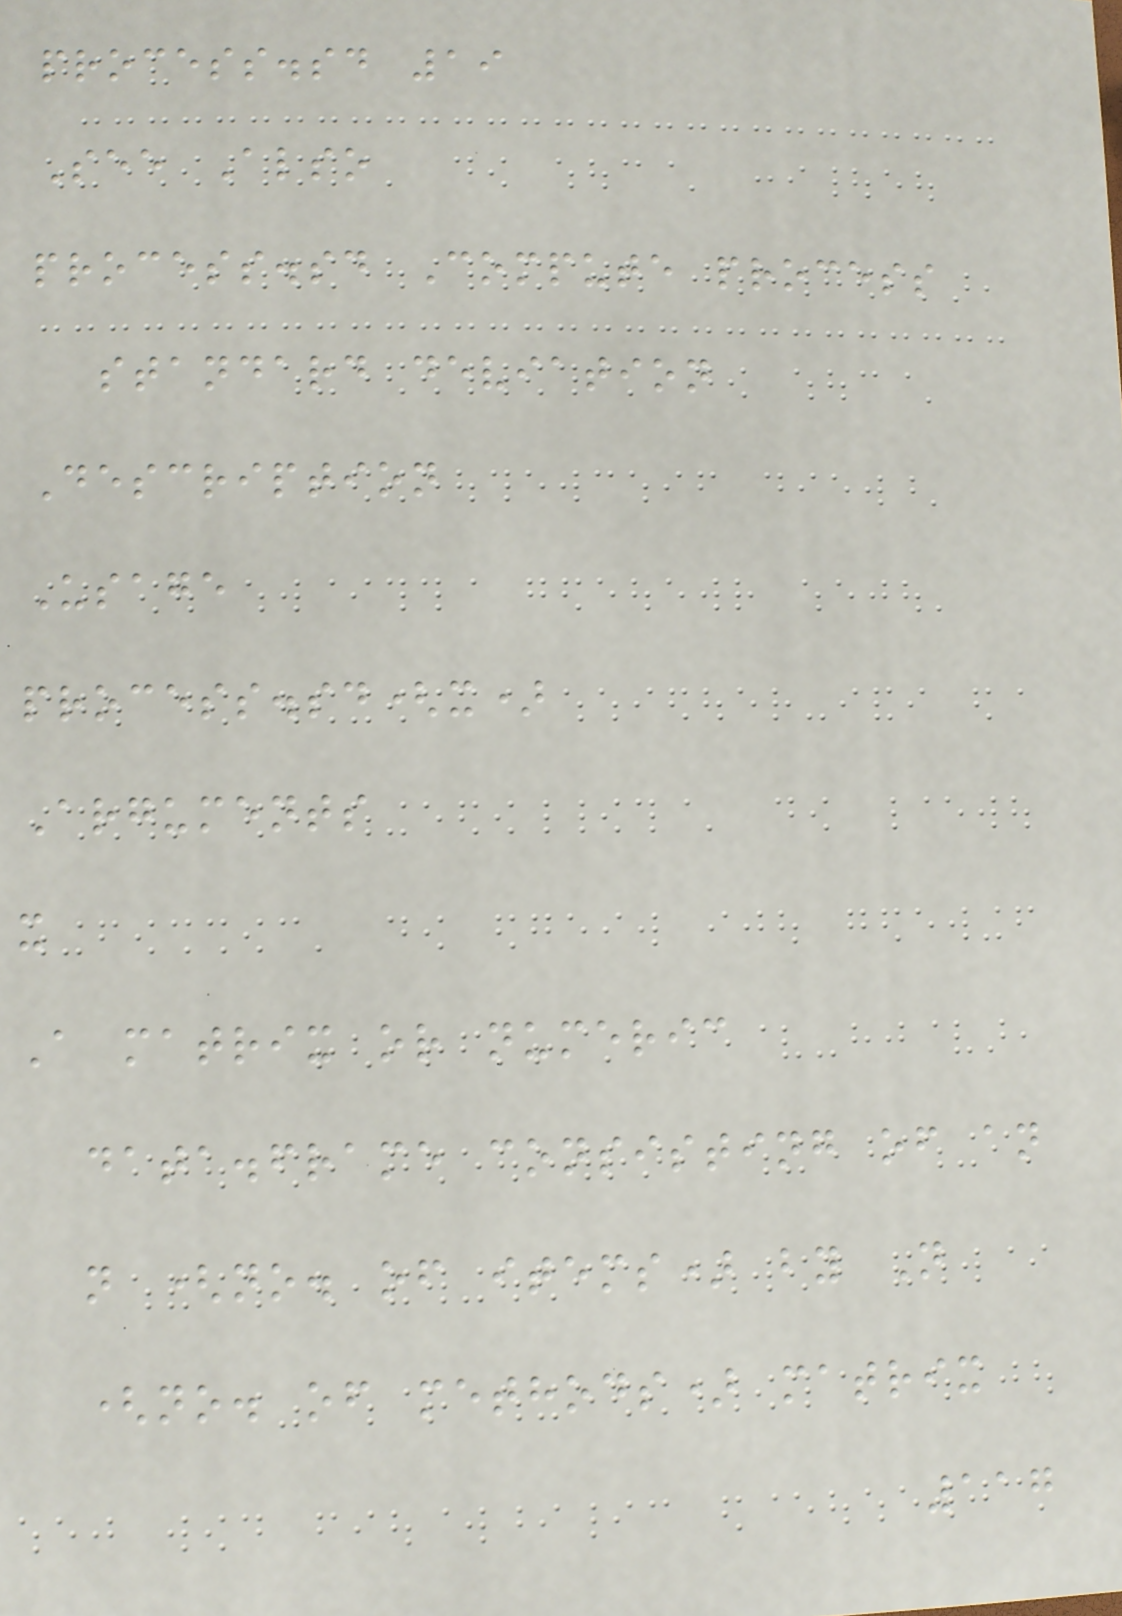process.sd 19
See Also
process.sd Compute process
standard deviation
Description
Usage
process.sd(x)
Arguments
x
A matrix or numeric
data.frame consisting of an
n (no. of items) by N
(no. of methods) matrix
117
